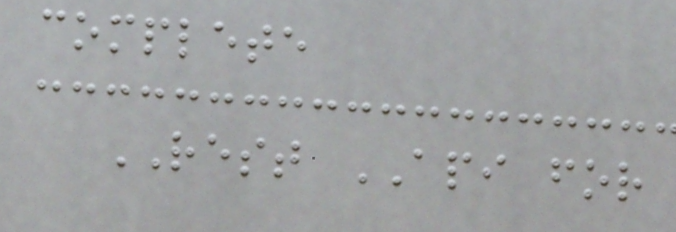complete
REST API for
